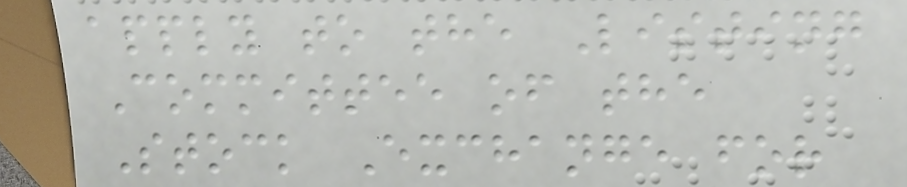apply to the Listing
Committee of the
Stock Exchange for
